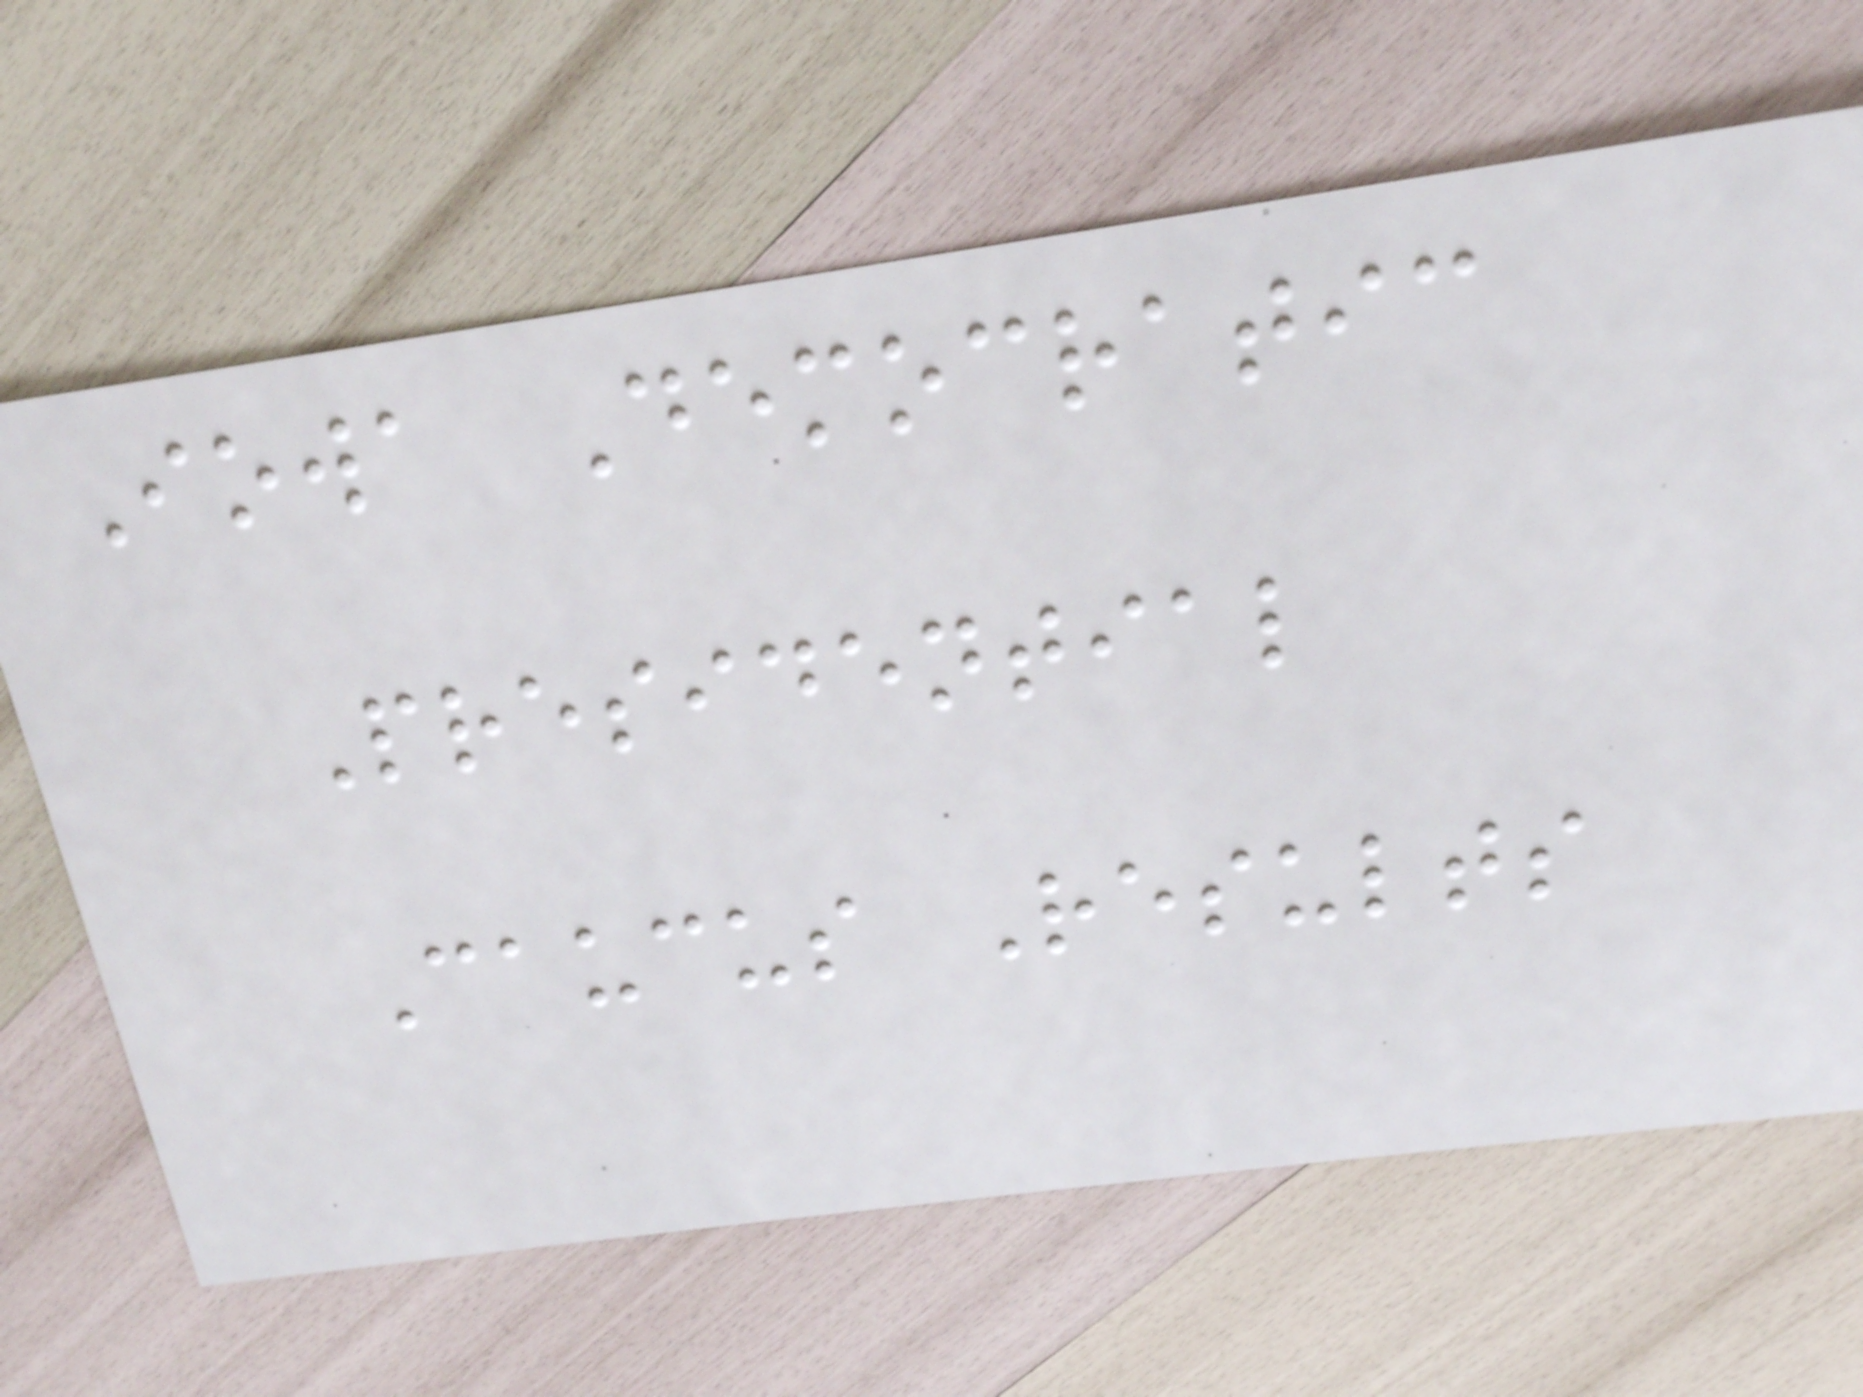Iowa Democratic
Presidential
Caucus Results
